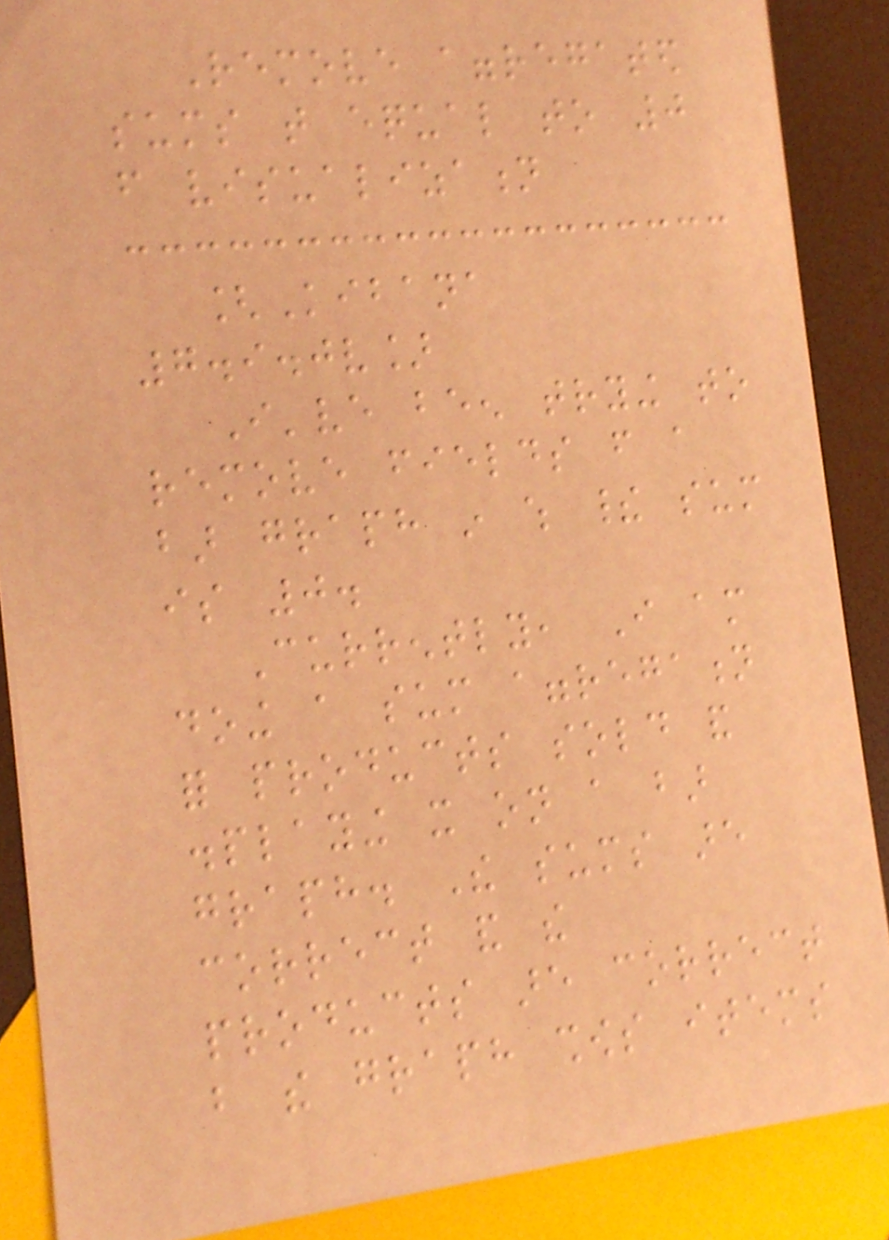Remove aggregated
sums that equal to 0
from visualization
[Kibana
7.9.0v]
I've been trying to
remove fields from a
bar graph in which their sum
is 0.
Currently, I am
doing a sum aggregation
for products sold and
displaying it on a bar
graph. The sums are
correct and the
products are correct
but the graph shows items
